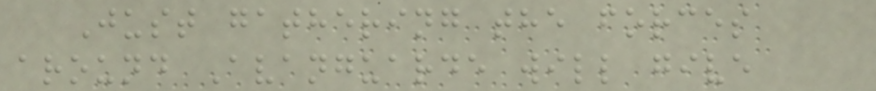Just gathering the forces
around Avanguarde will give
